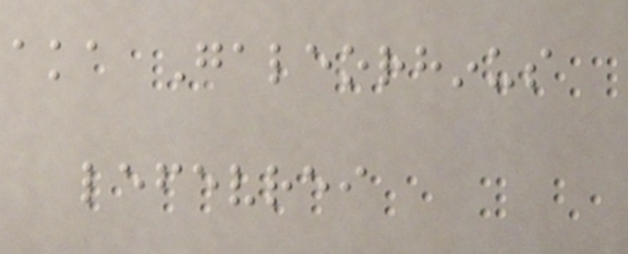aka Galeorhinus
lefevrei
